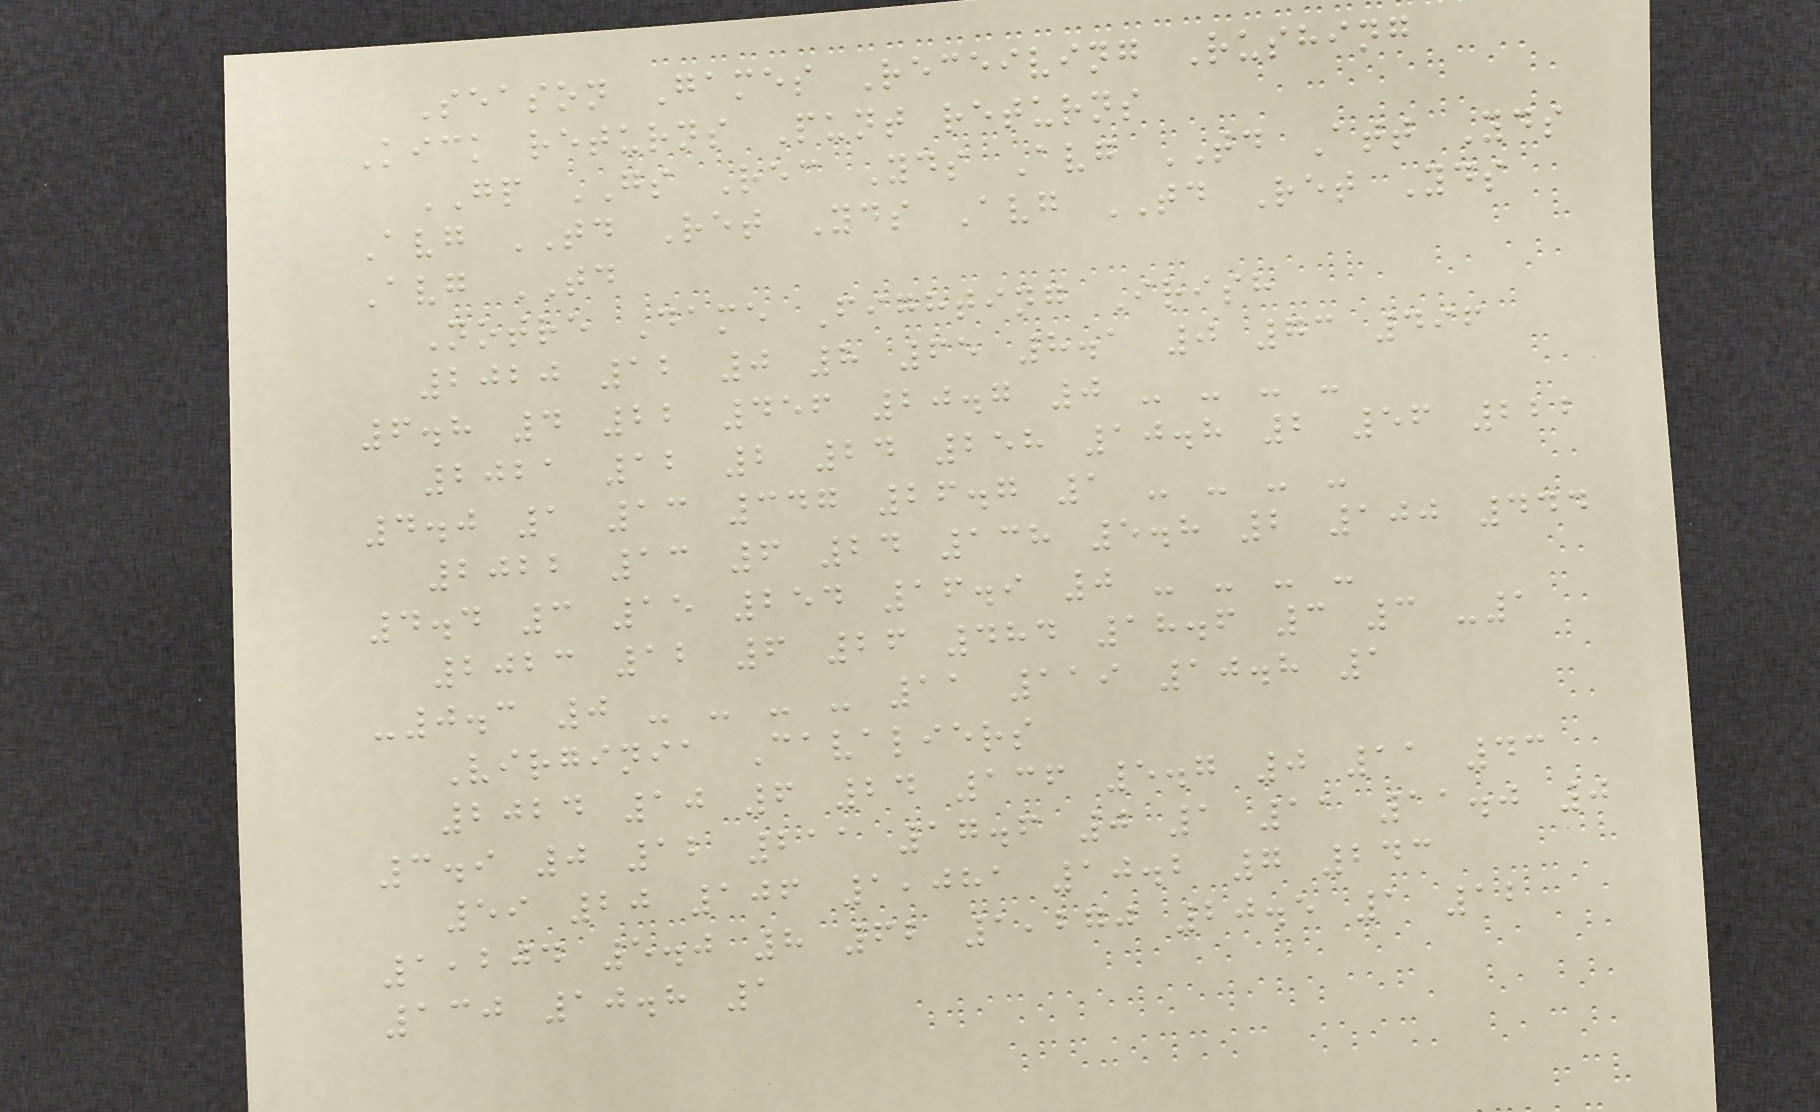Season Games Receiving Rushing
Kick returns Punt returns
GP GS Rec Yds Avg TD Att Yds
Avg TD Ret Yds Avg TD Ret Yds
Avg TD
Notre Dame Fighting Irish
2020 12 0 8 65 8.1 0 73 496
6.8 4 22 456 20.7 0 - - - -
2021 12 2 24 258 10.8 2 56 222
4.0 1 13 347 26.7 1 - - - -
2022 13 6 24 138 5.8 2 100 444
4.4 3 15 254 16.9 0 - - - -
2023 12 6 26 484 18.6 3 3 -1
-0.3 0 - - - - 11 119 10.8 1
Virginia Cavaliers
2024 10 6 24 136 5.7 0 11 43
3.9 0 12 211 17.6 0 1 11 11.0 0
59 20 106 1,081 10.2 7 243
1,204 5.0 8 62 1,270 20.5 1 12
130 10.8 1
